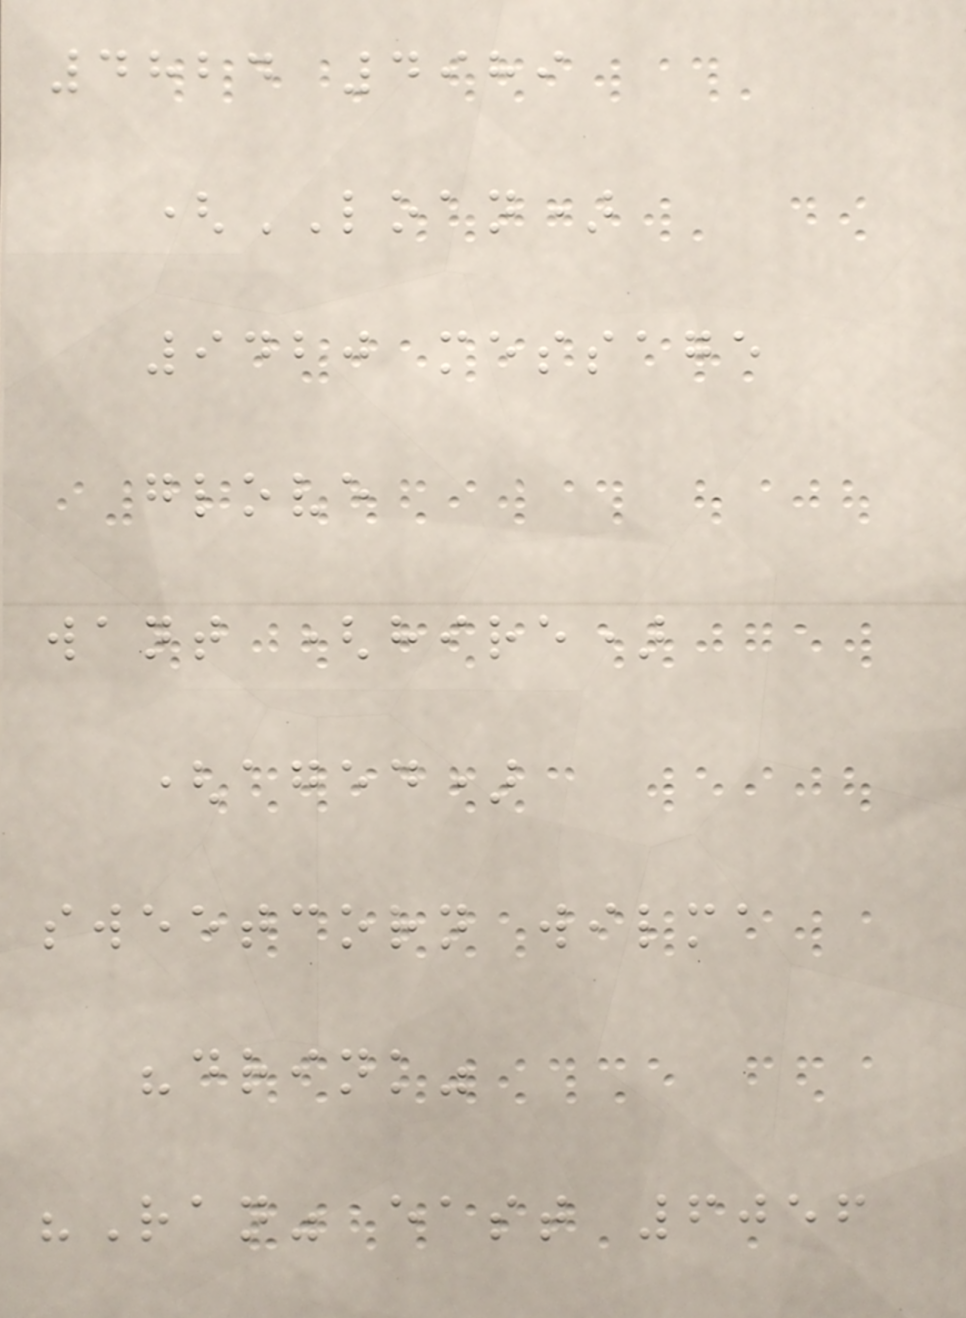4824 4989
(LOAN)
9420 message
glove
want (hire)
(aged)
sweetcorn wilma
"drink"
"Ran" east 6056
